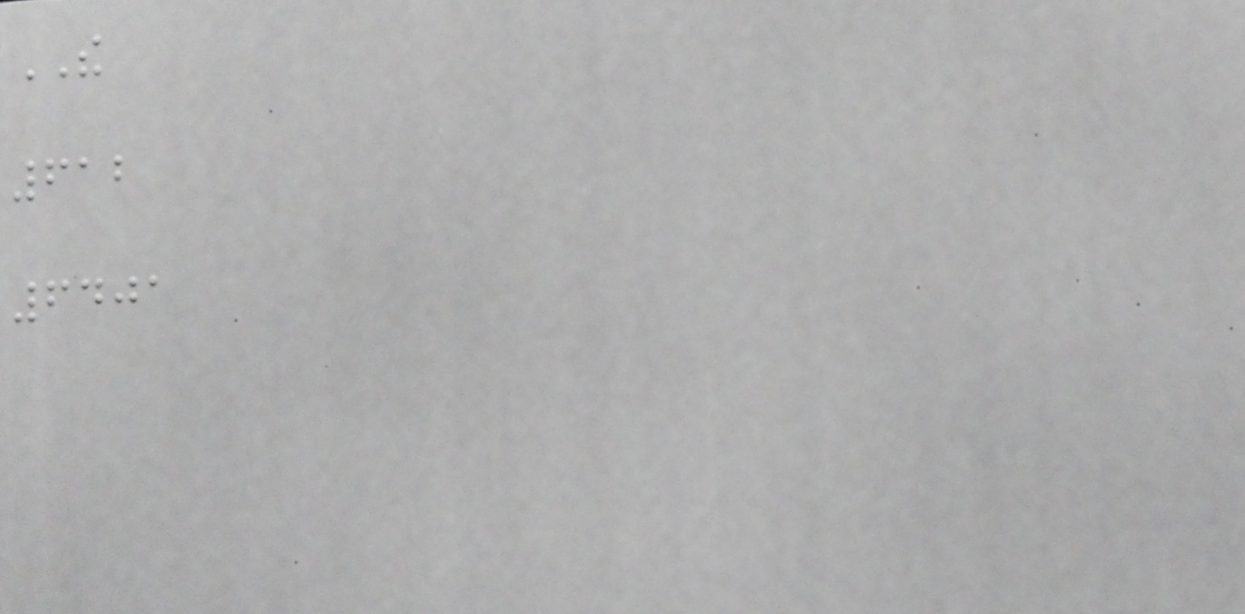THE
612
6401
